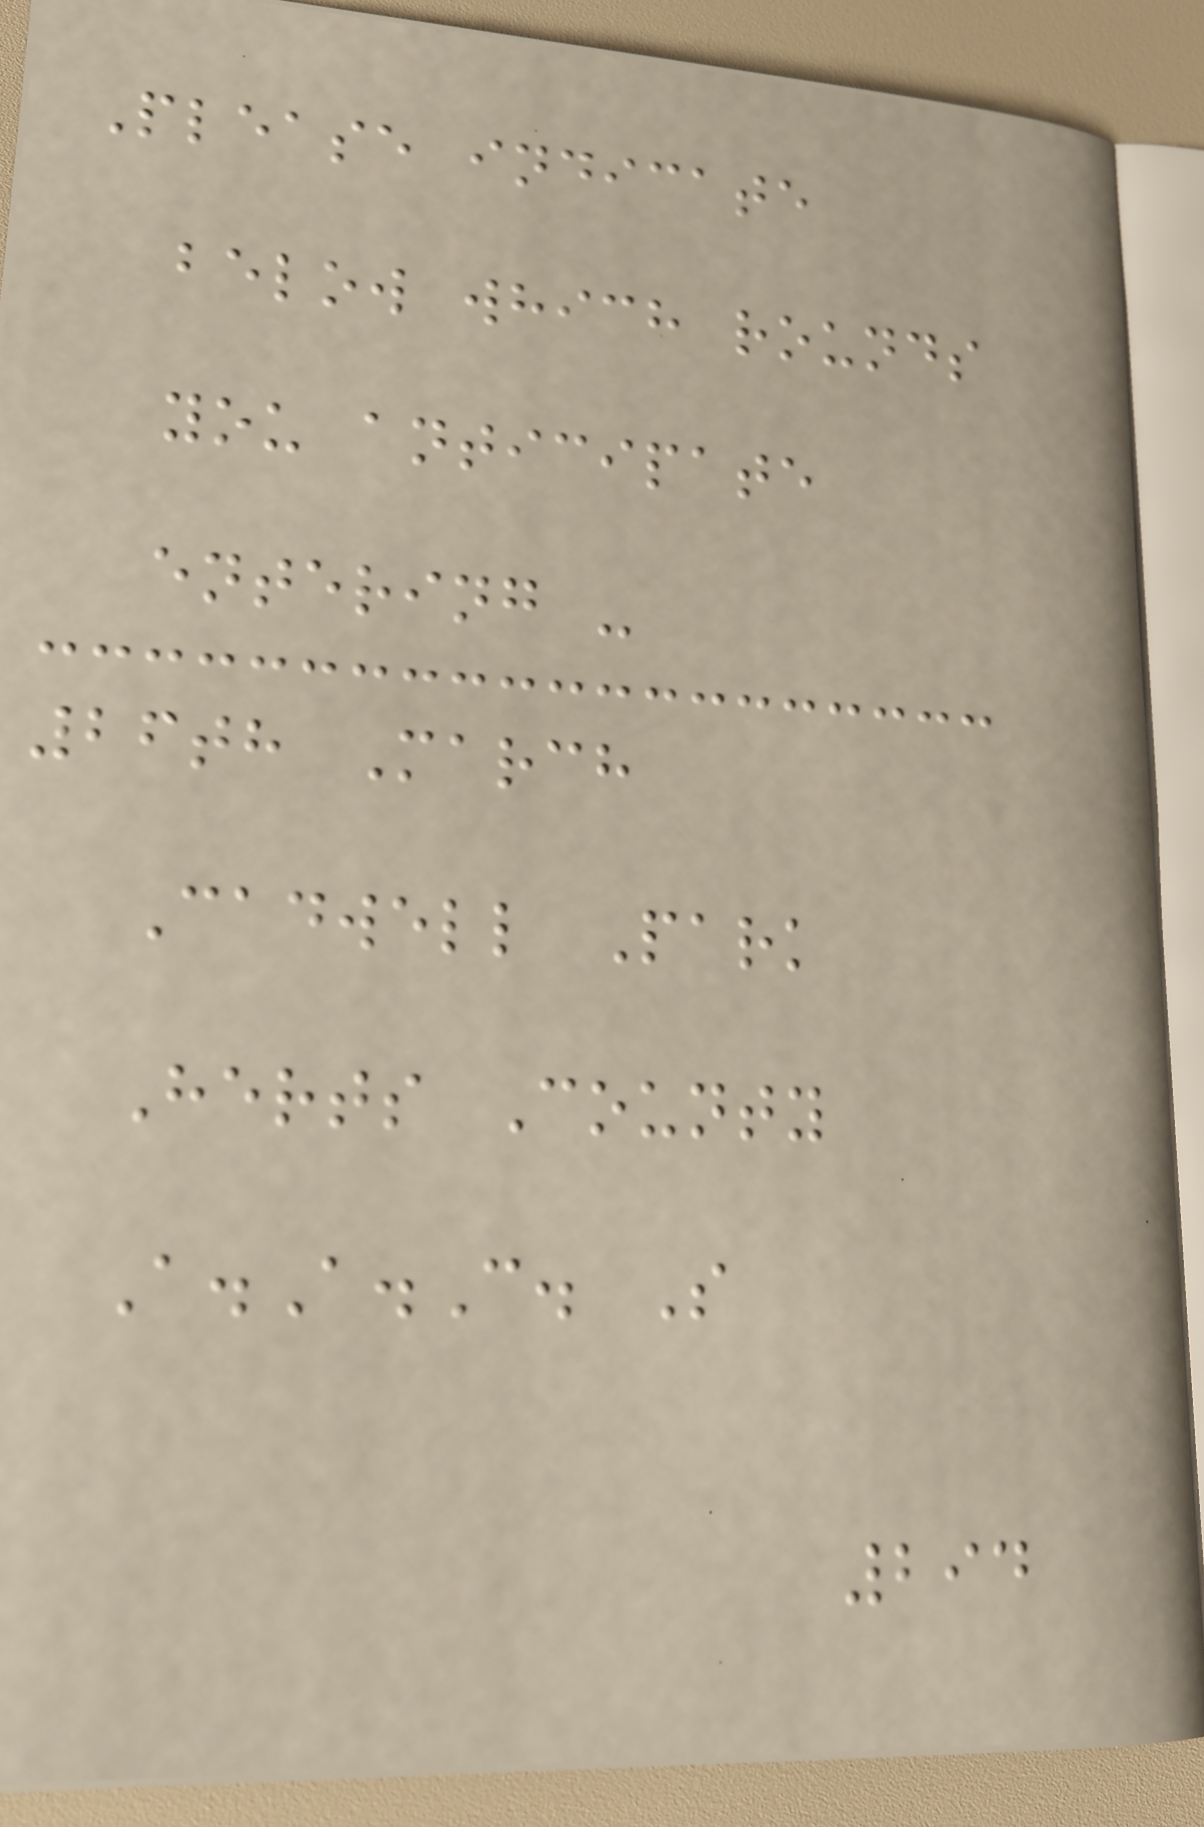Please indicate
below which rounds
you anticipate
entering -
26th March
Cadwell Park
Herts County
A.A.C. S
294
